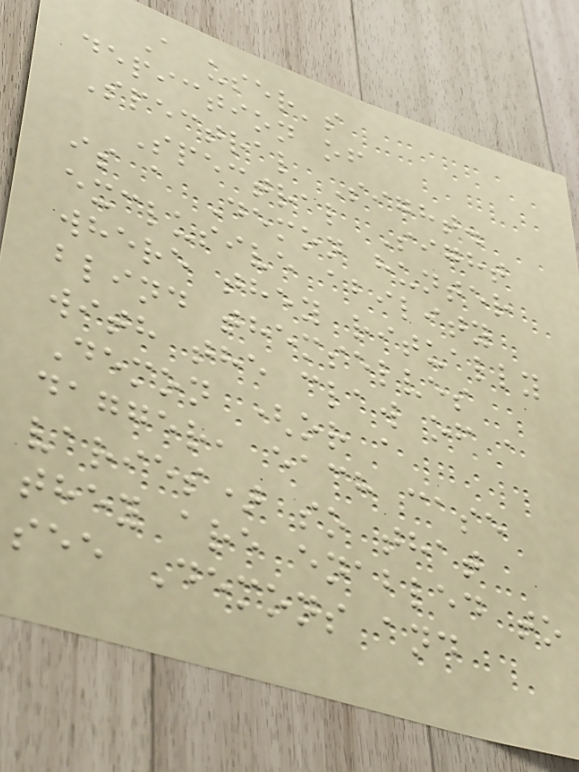A user's
depiction of
Spectral Sight.
Spectral Sight
is a Demon hunter
exclusive ability
where they ritually
blind themselves
with the claw of a
Demon (or a
dagger, each case
varies) so that
they are enabled to
see Demons and
